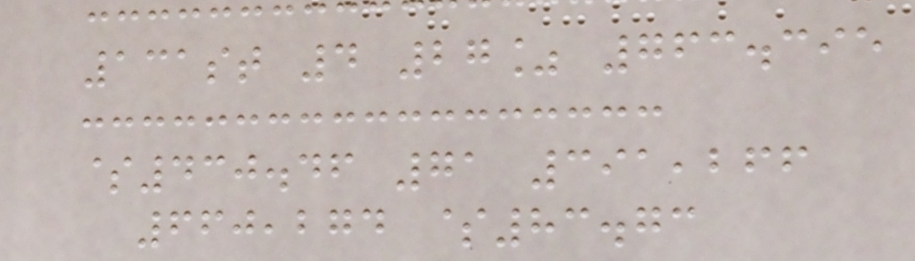131st 4 27% 763.395
$430.46 71 391,266
660,274 $83.73
